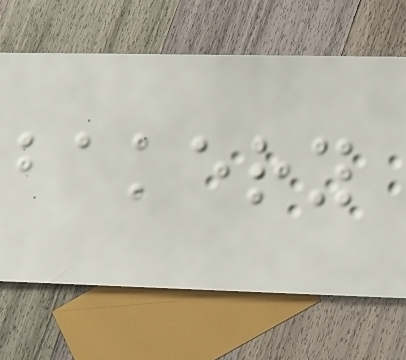bakery
